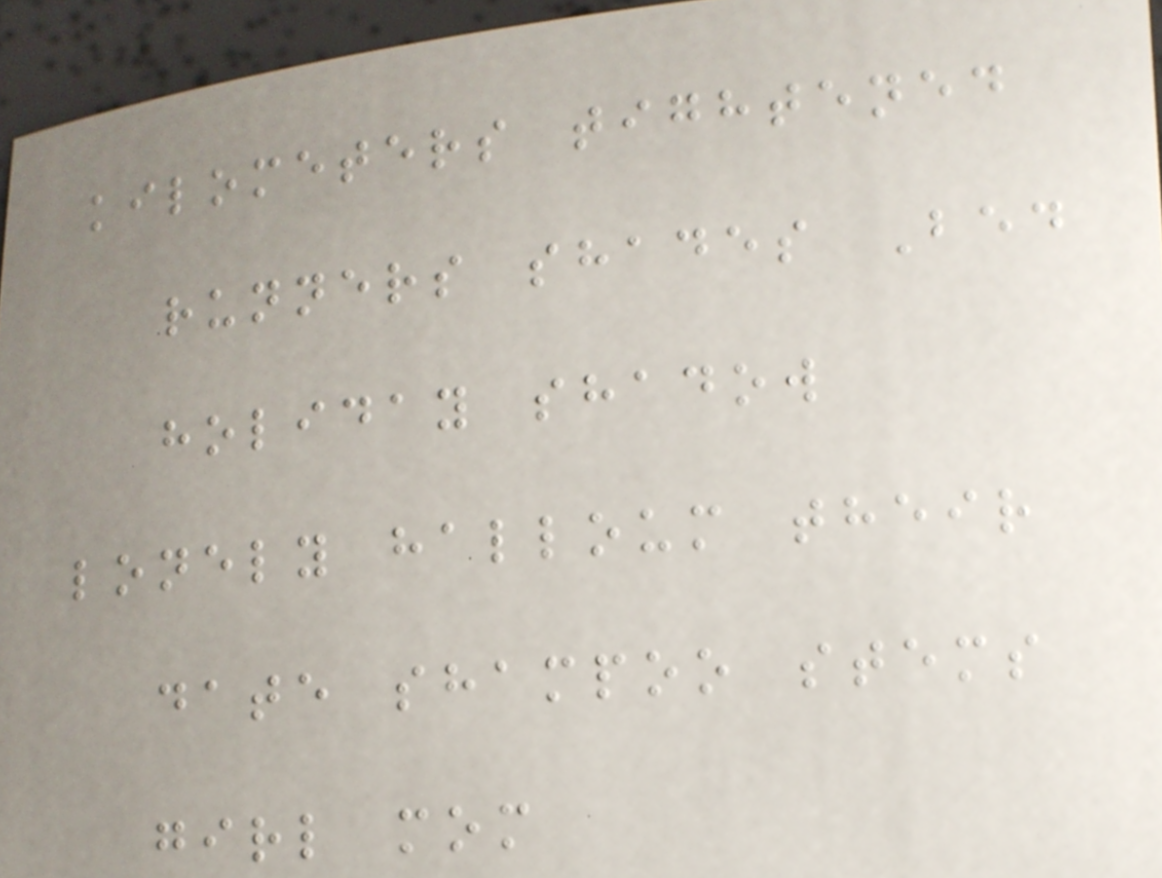kilometers tightened
runners shades Bed
holiday shadow
lonely halloum their
date shampoo stems
girl mom
